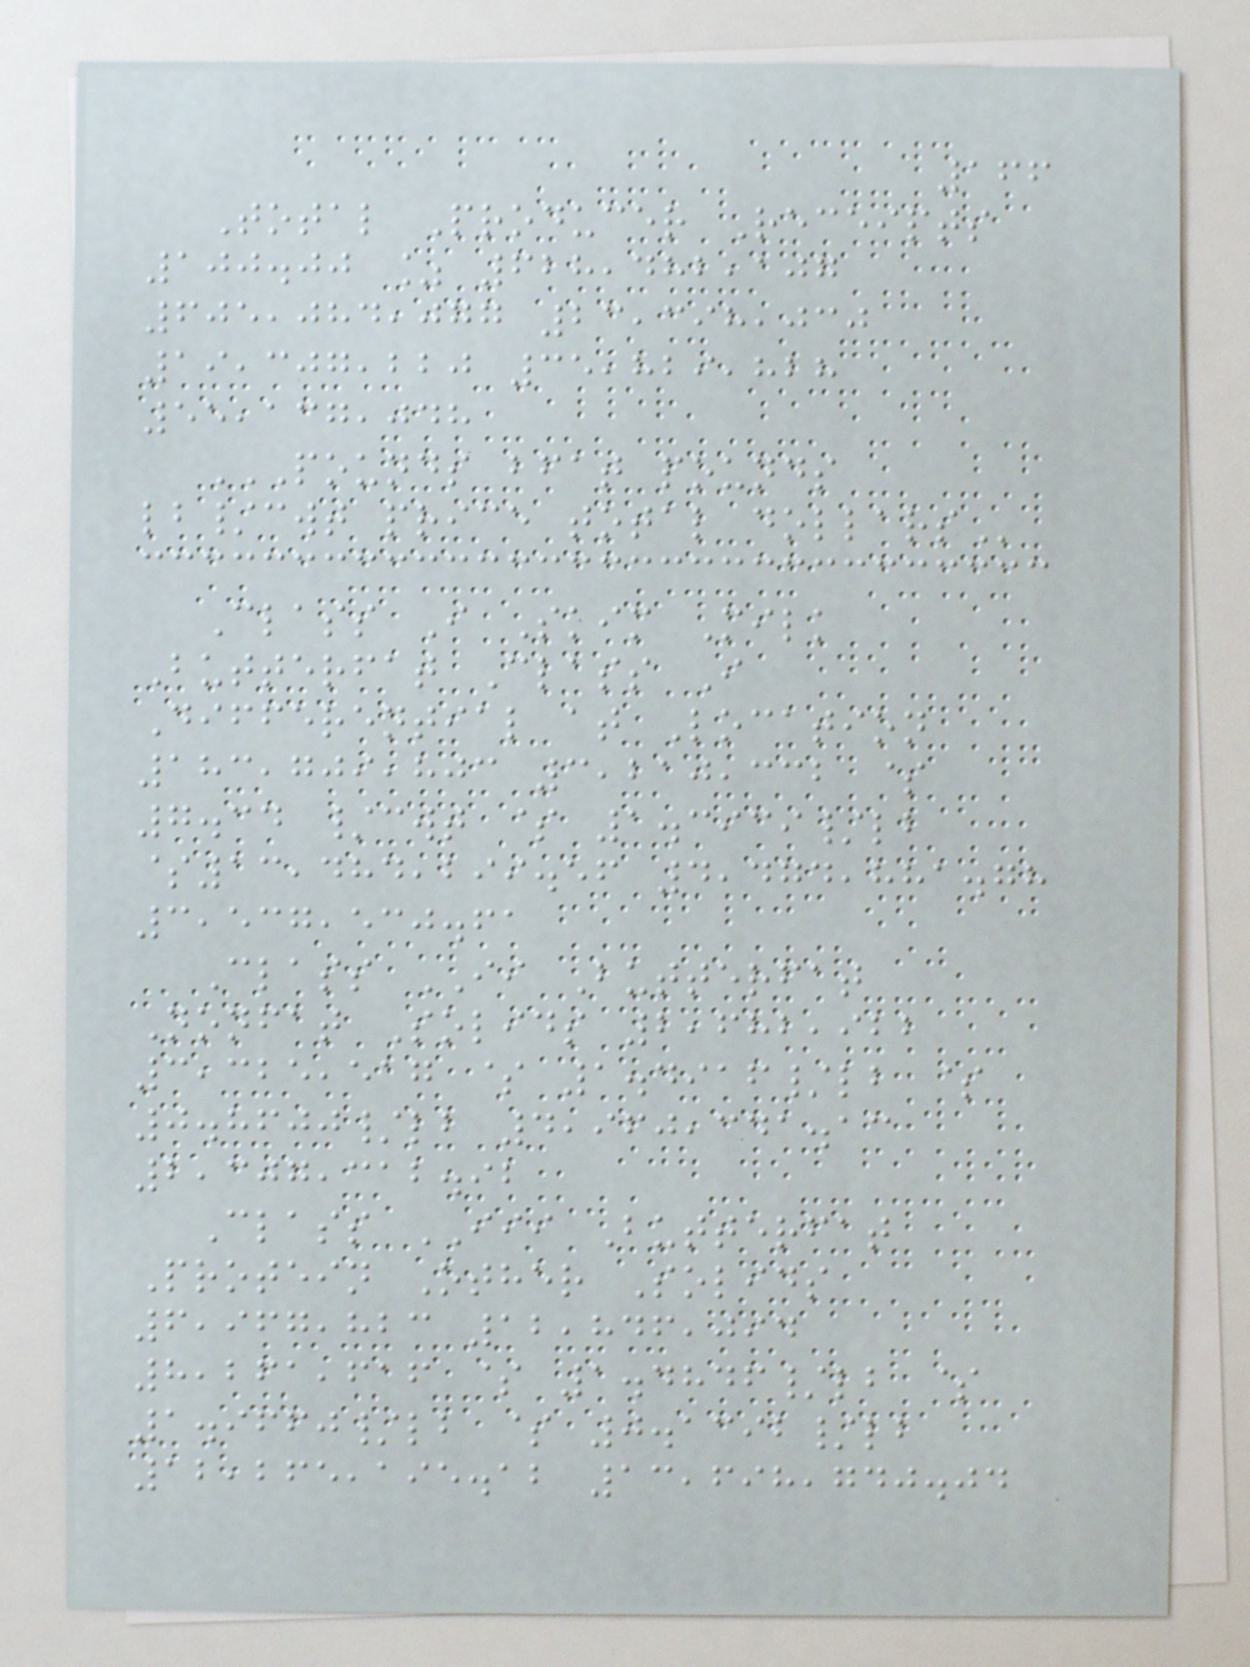166
Total Producer Receipts
100.00 % 628,482,107
605,084,077 23,398,030
19,307,220 35,829,828
55,137,048
POUNDS BFAT POUNDS
LB/CWT PRICE TOTAL DOLLARS
Class I Skim Milk
Butterfat Class I
Differential at Location
183,709,803 3,210,332 $
7.34 /cwt $ 1.3939/lb
$13,484,299.56 4,474,881.78
3,537,530.61
Class II Butterfat
Nonfat Solids 2,682,922
3,325,517 $ 1.4916/lb $
0.8600/lb 4,960,341.13
2,307,312.92
Class III Butterfat
Protein Other Solids
6,967,823 12,846,094
8,261,616 $ 1.4846/lb $
1.9660/lb $ 0.1392/lb
12,265,195.12 13,698,740.04
